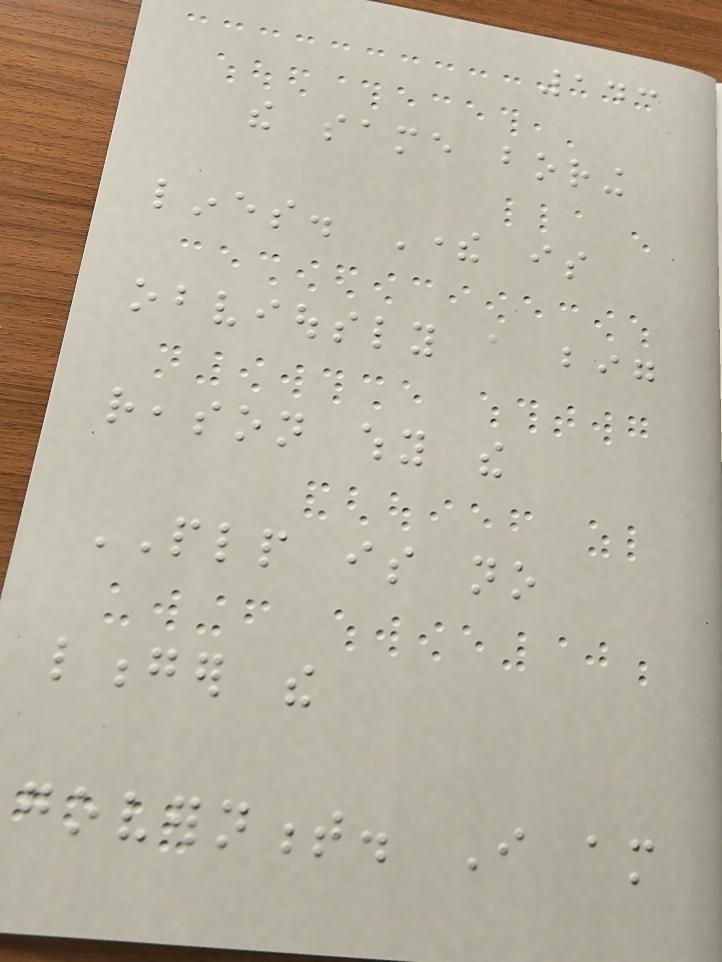143
the same boring
lines. There is
obviously a big
reason why the
PLP is no
longer the
government. I am
